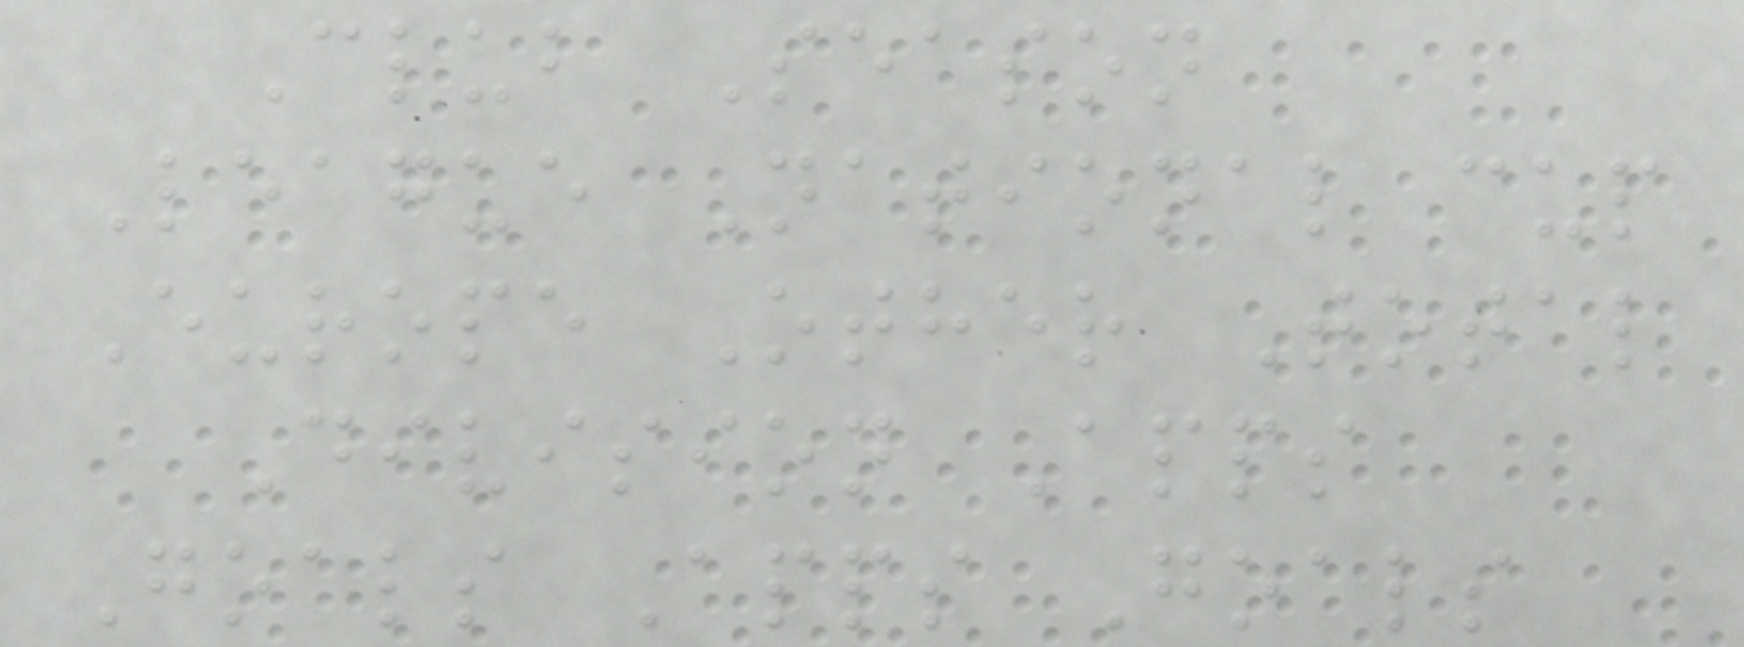Club Season
League National cup
Europe Other Total
Division Apps
Goals Apps Goals
